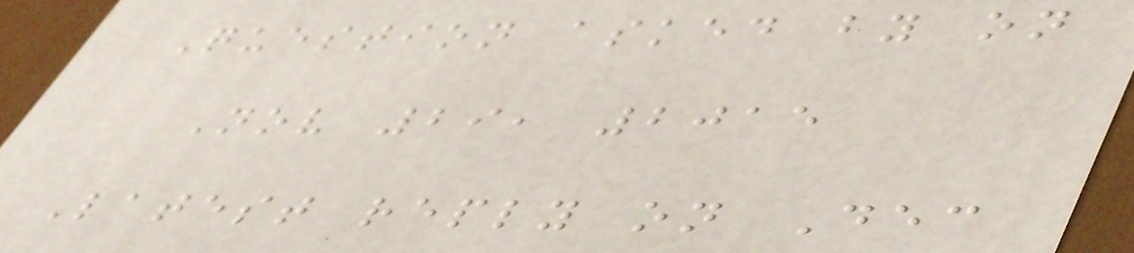Question asked by on
Nov 29, 2015
Latest reply on Dec
